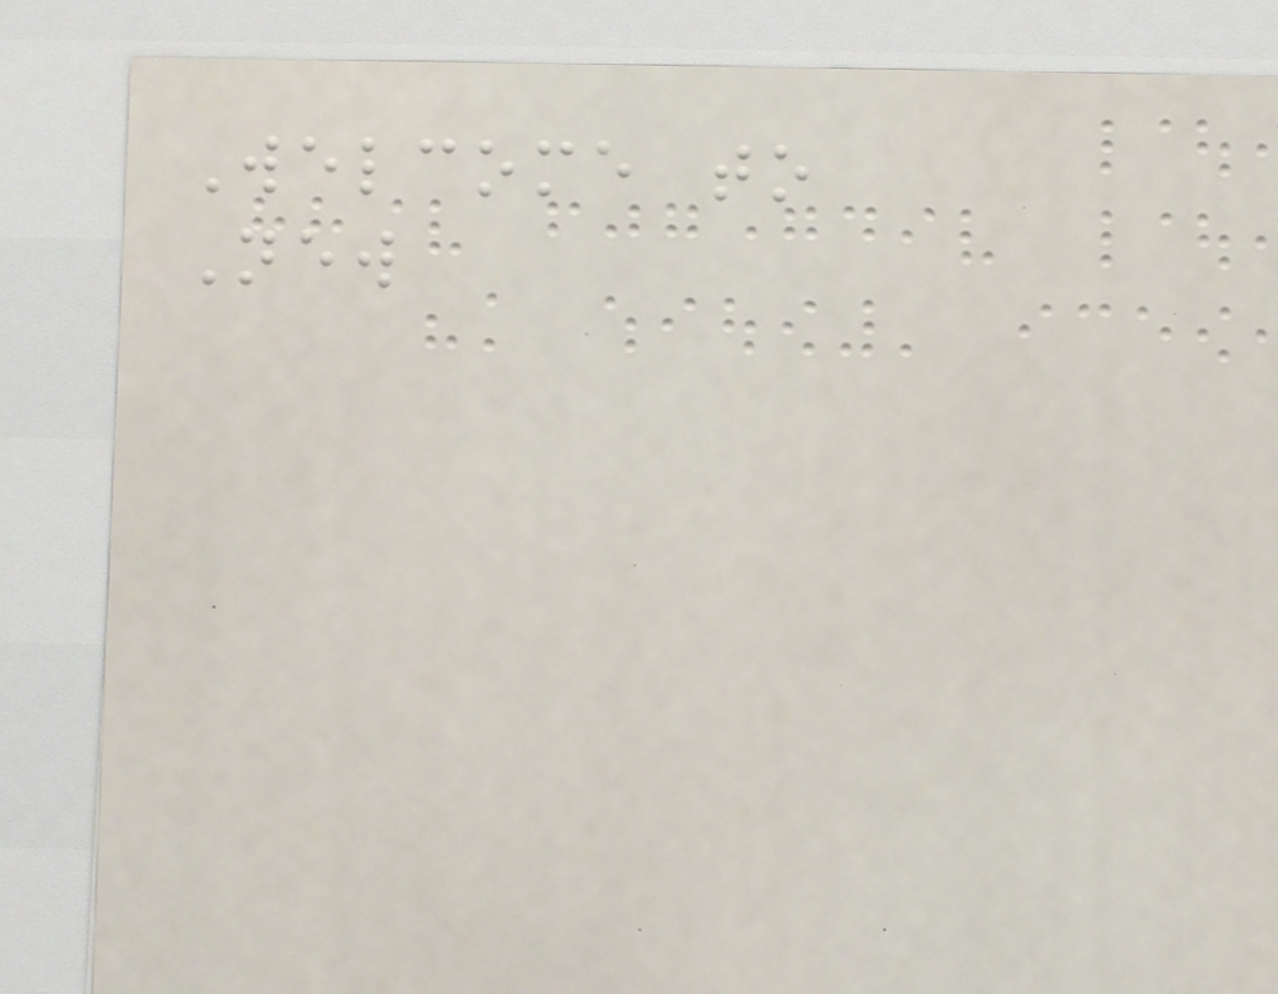Welcome to
New
